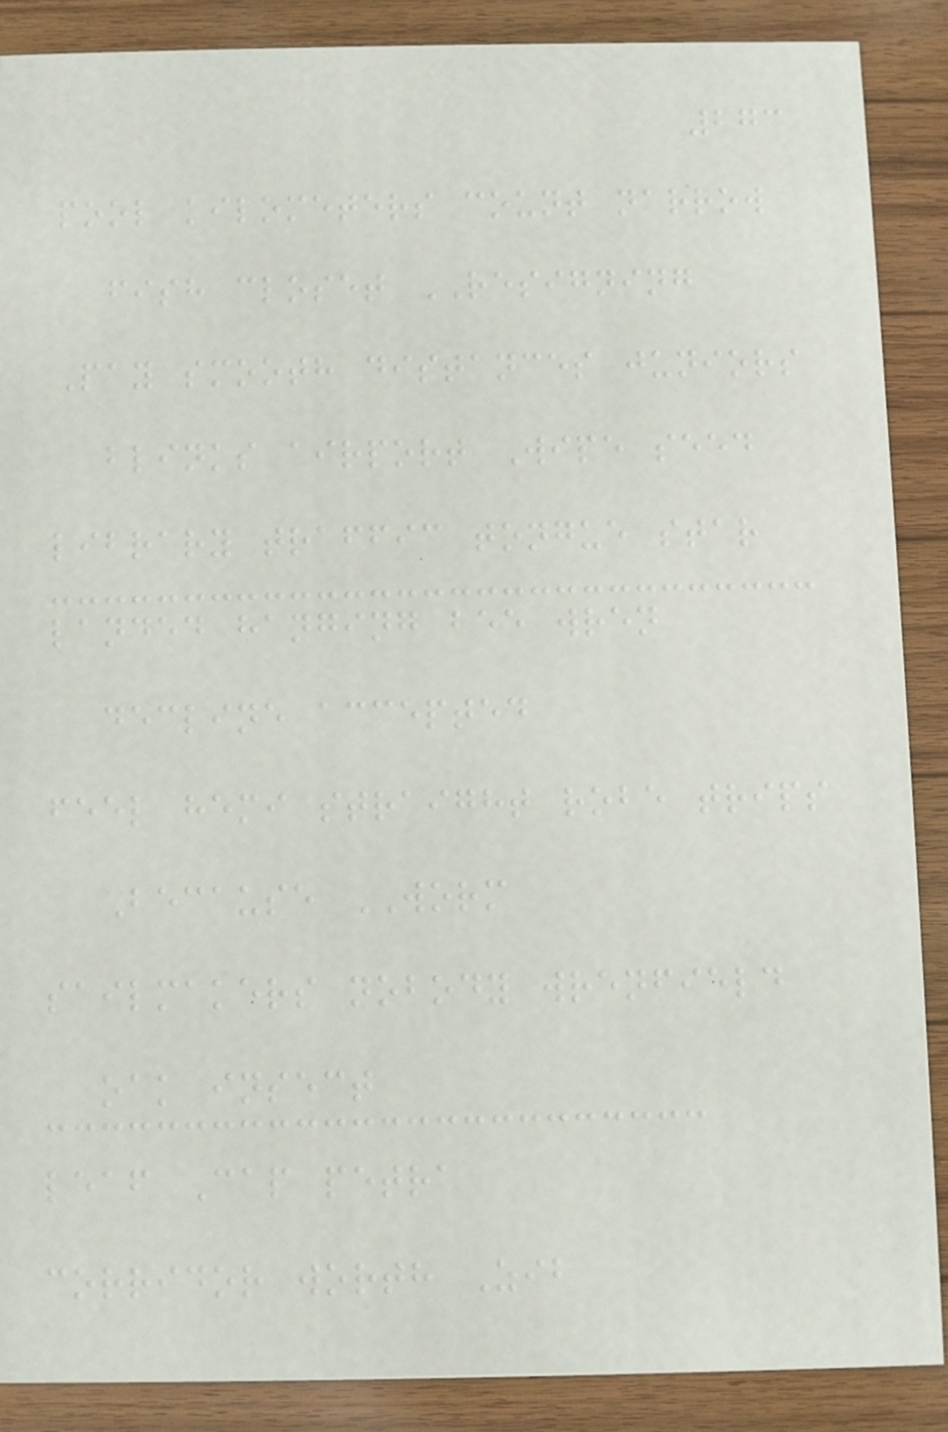273
pool kilometers count narrow
fish closet RESIGNING
Pay smooth distances juniors
blinks airport Wipe seed
library traffic tongue star
landed hanging bee wren
decline accepted
feel hemi straight robe trips
Because WORM
sailmakers nobody wrenfield
oak insect
leaf Cap petra
corridor worth Zib
